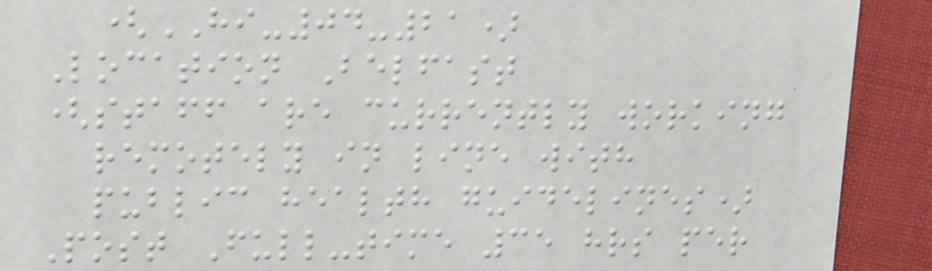(HI-04-21)
Location Belfast
(staff are currently working
remotely in line with
public health guidelines)
Post Full-time 35 hrs per
